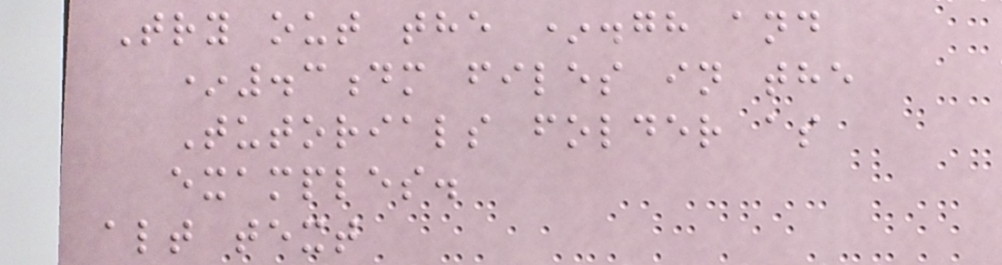Try out the *.gh and
*.3dm files in the
Tutorials folder as
examples.
alt text
